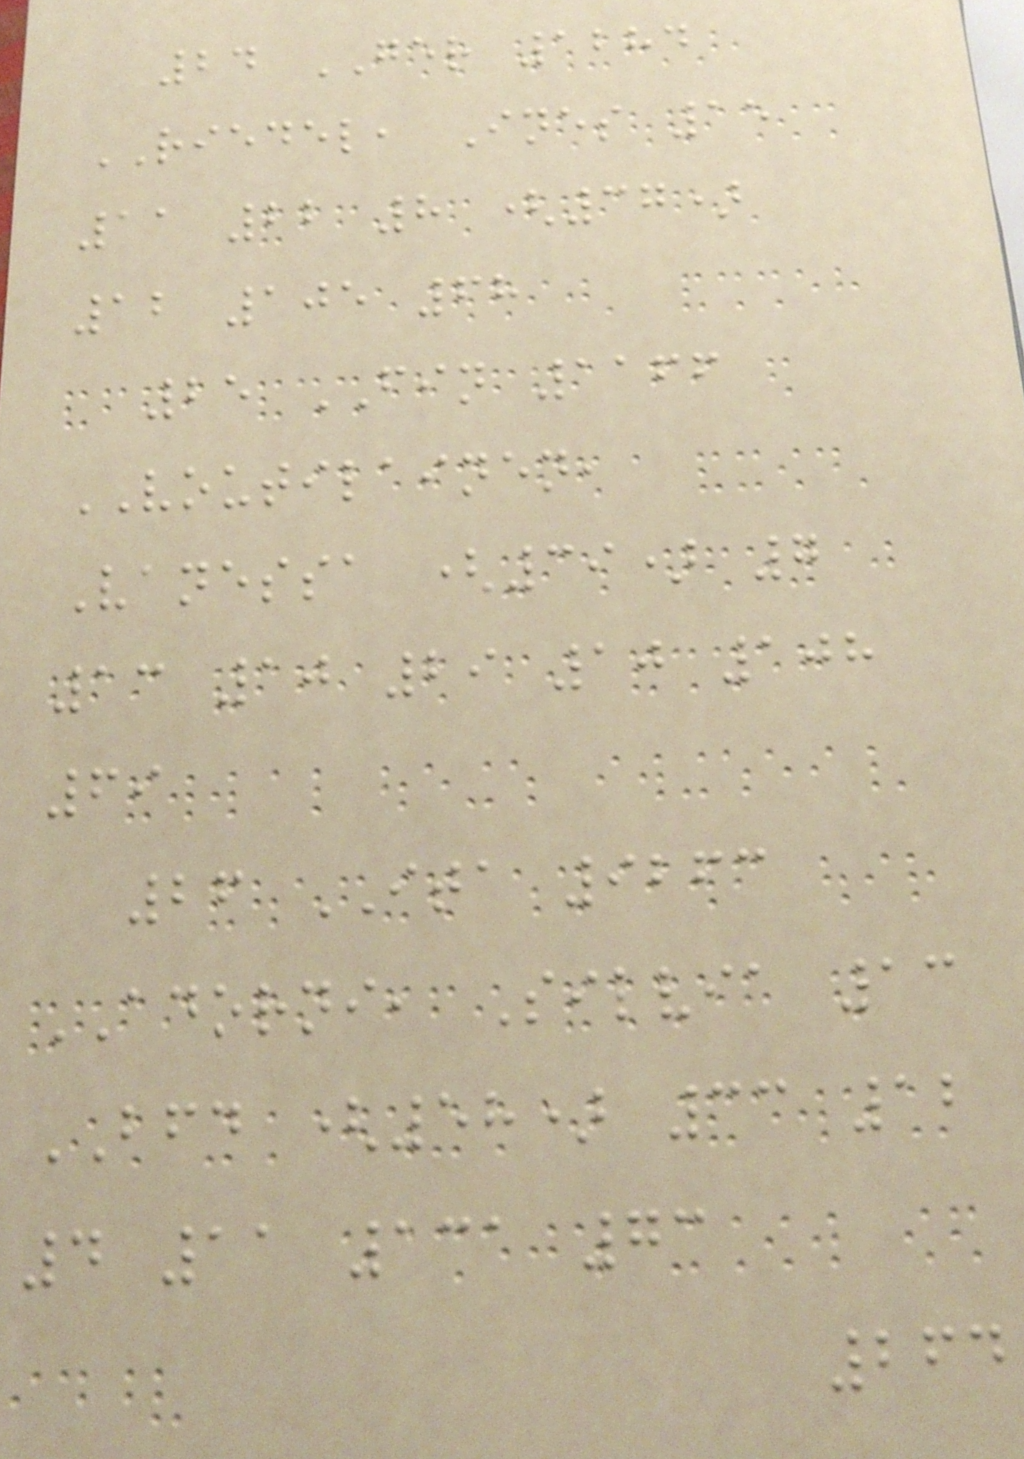24 GER 1284
RIEDEL, Ines 15
11 22 8 (37)
12 105 68
25 FIN 1166
VOUTILAINEN,
Vanessa (39) 7
13 10 29 10 108
69
26 ITA 9263
ADORNI, Silvia 13
BFD (58) 33 12
4 11 131 73
264
